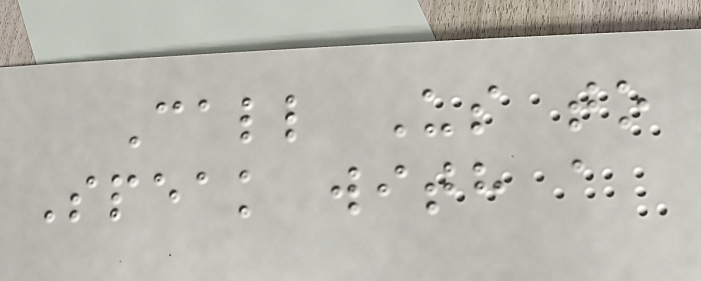Call Us to
Speak with a
